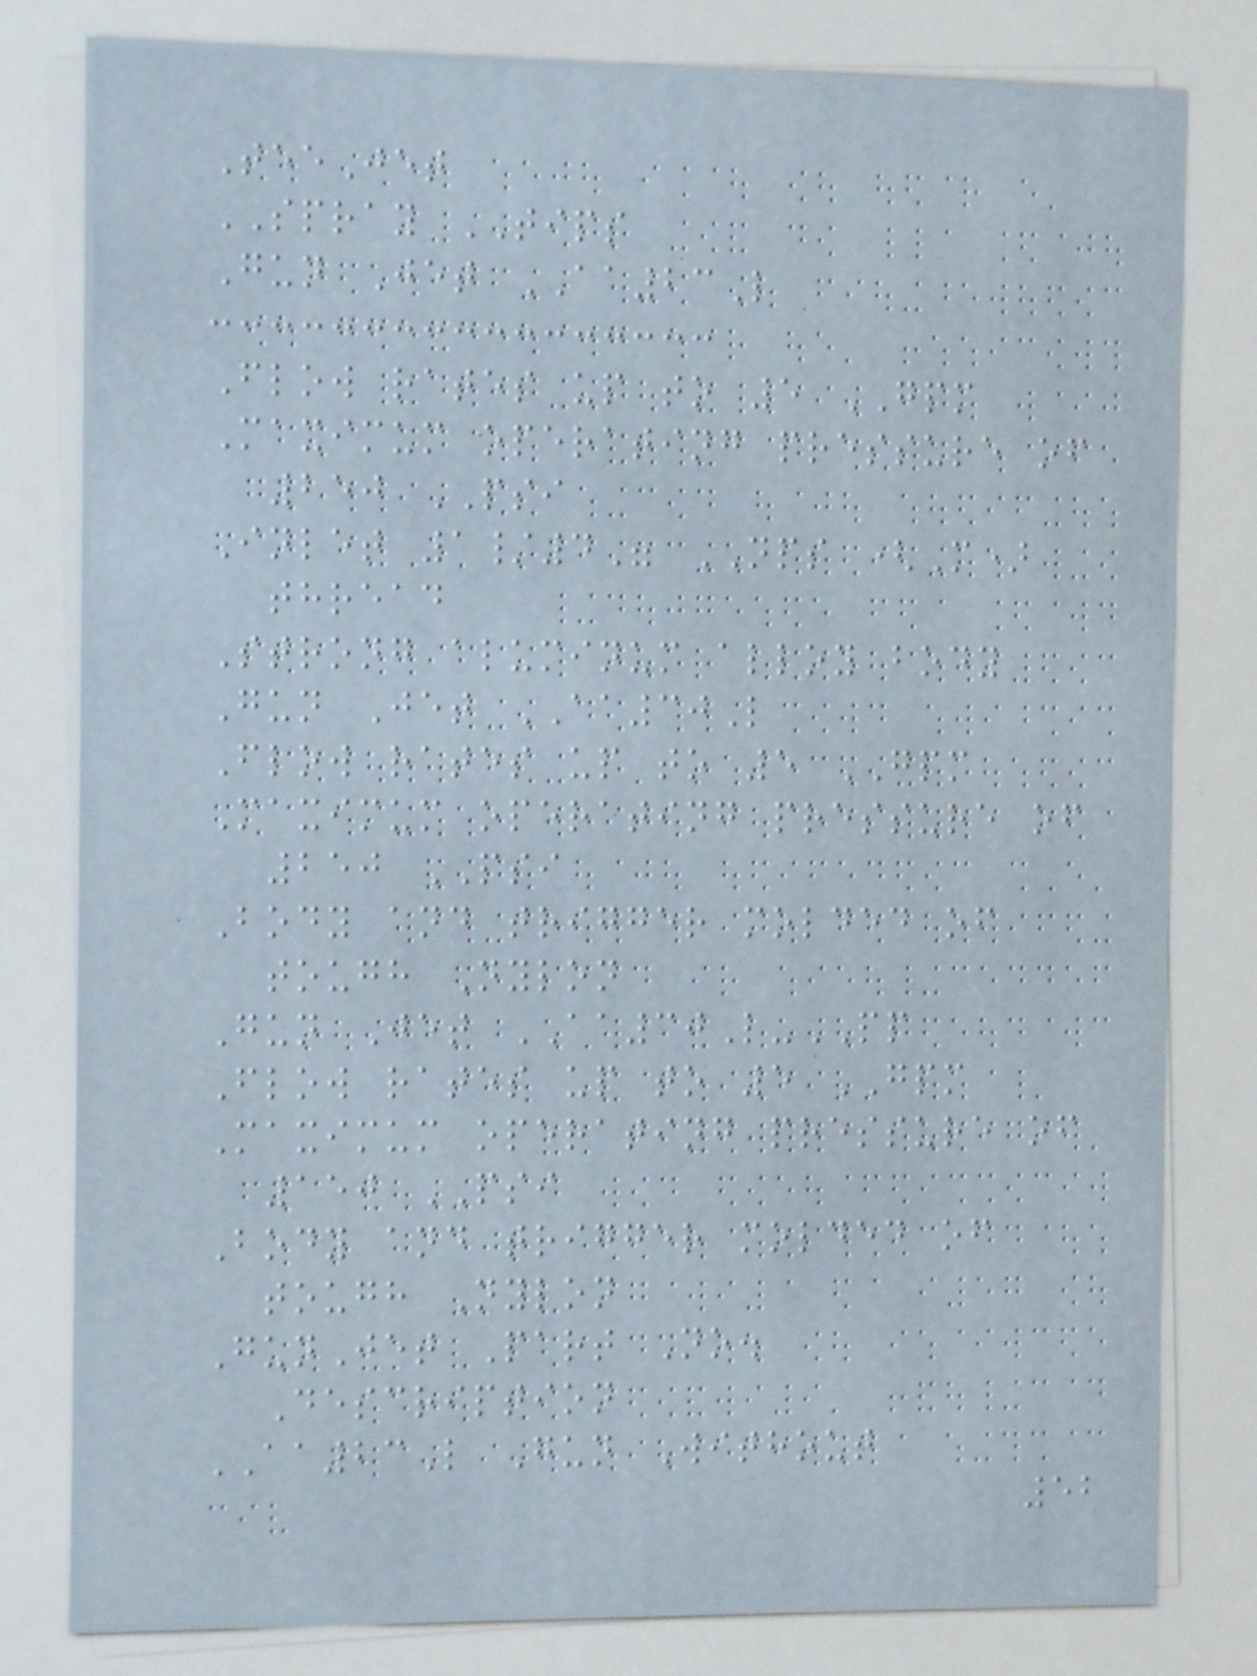TeeJet
SPRAY TIPS
Gun Jet AA23L
Flow rates up to 5 GPM
Maximum operating pressure of
250 PSI
Inlet 1/4" NPS (M)
thread
Strong aluminum alloy body
Gun Jet AA30L
Flow rates up to 5 GPM
Maximum operating pressure of
250 PSI
Body and trigger molded of
tough Nylon
Gun Jet AA30L-PP
Flow rates up to 5 GPM
Maximum operating pressure of
150 PSI
Body and trigger molded of
tough Nylon
GunJet Part No.
Description
AA23L Gun Without
52
